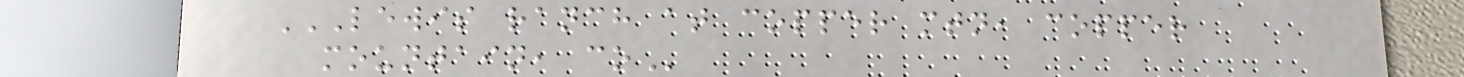LEWIS RANCH AT COPPER MTN, COPPER
MOUNTAIN, CO
